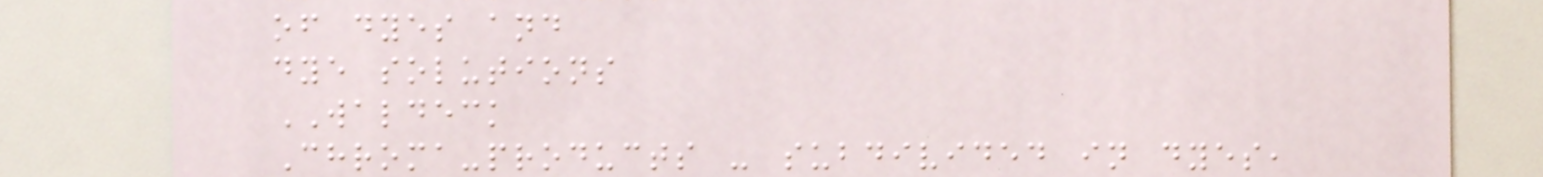of dyes and
dye solutions
WALDECK
Chroma-products - subdivided in dyes,
